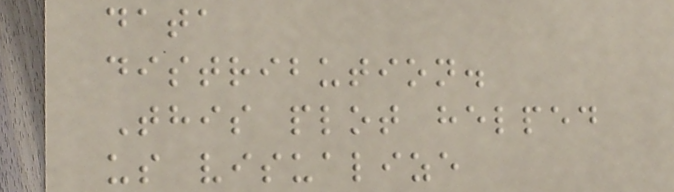data
distribution.
This plot helped
us visualize
